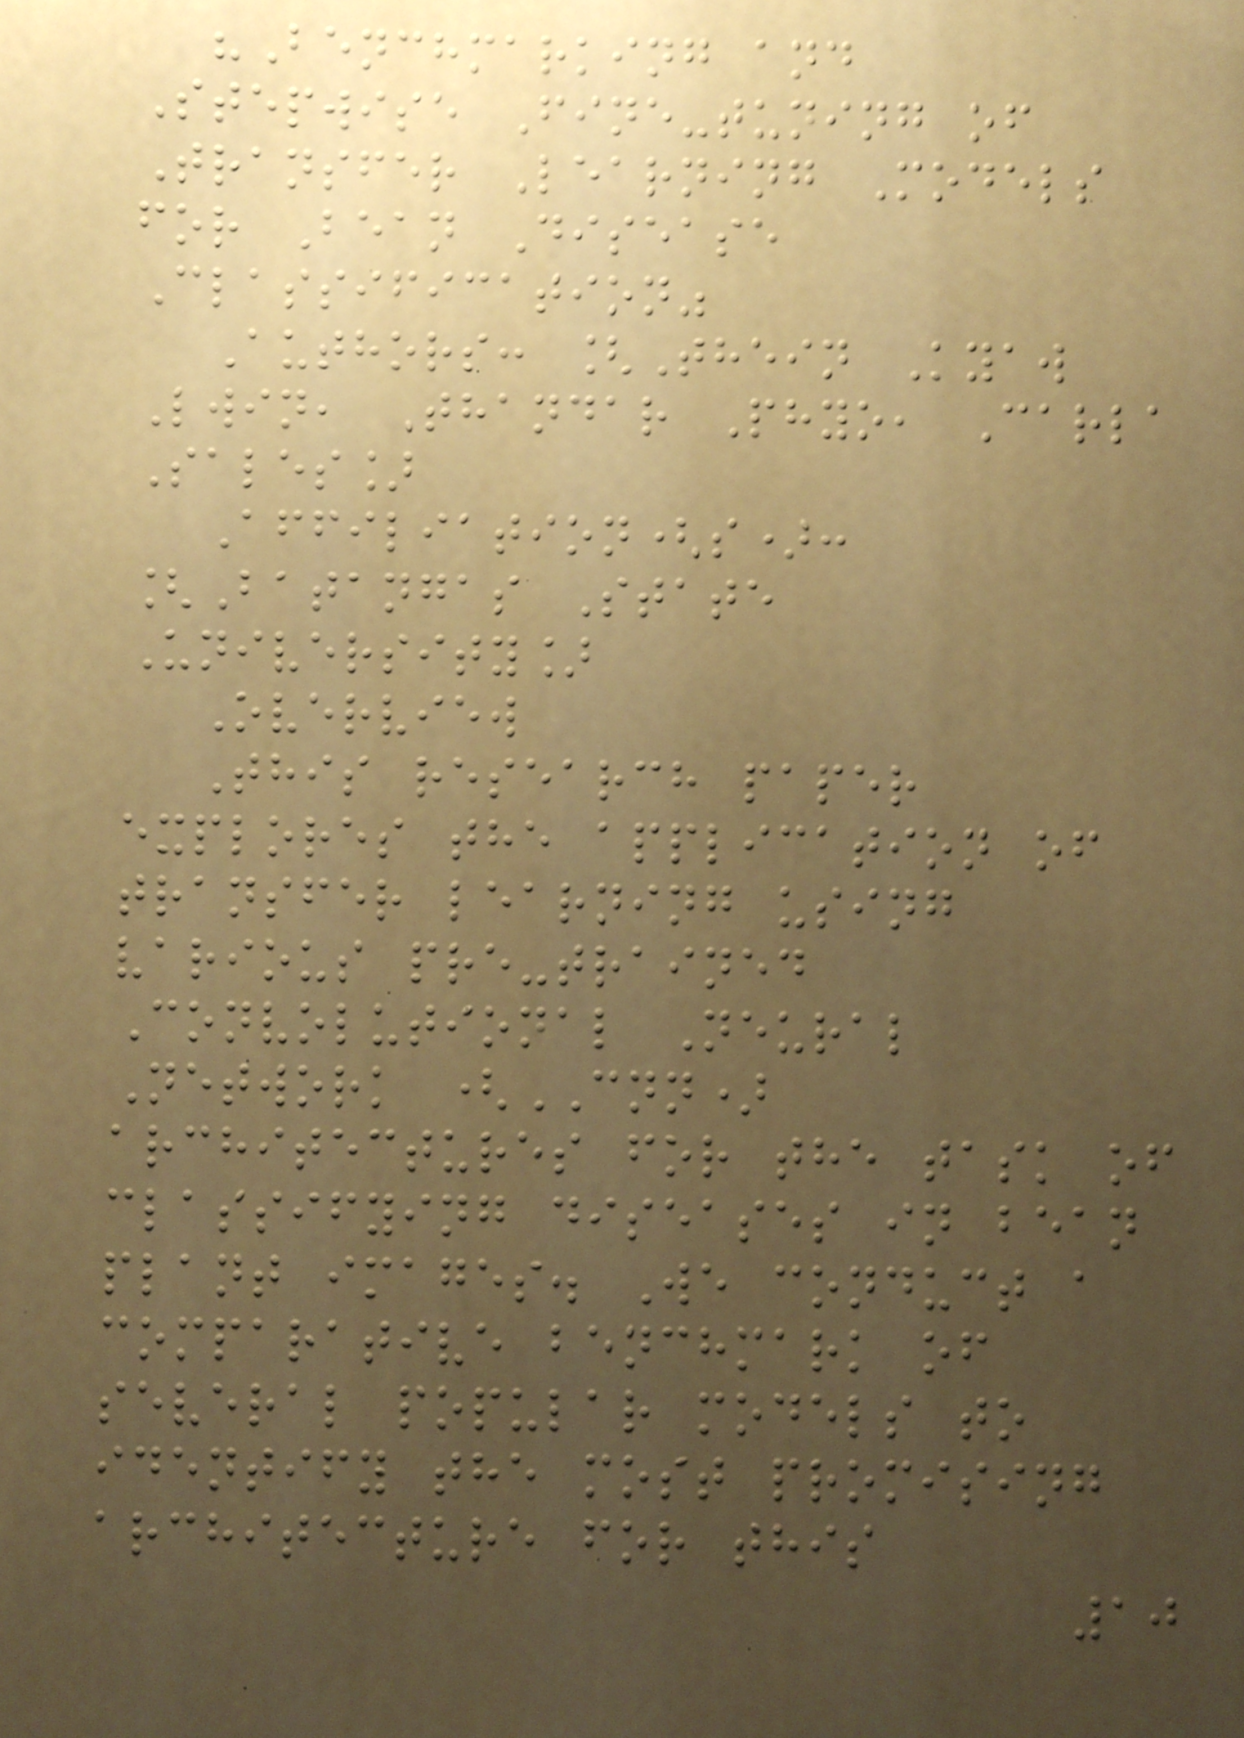"Benchmarking and
Stepwise Fine-tuning of
Transfer Learning Models
for Bean Disease
Classification"
Authors: [Thein Kyaw
Lwin, Thandar Phyo, Carla
Sales]
Affiliation(s):
[Batangas State
University]
Overview
This research paper
explores the application of
transfer learning using
various pre-trained
Convolutional Neural
Network (CNN)
architectures for the task of
classifying diseases in bean
plant images. We conduct a
comparative benchmark of
several popular models to
identify the most promising
architecture for this
10
